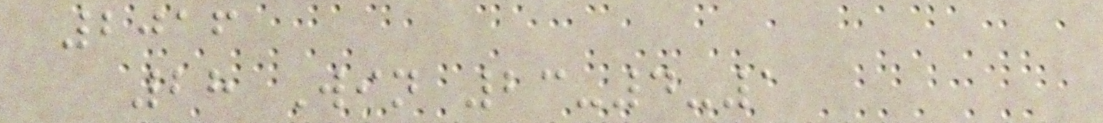2016
28 Win 23-4-1
